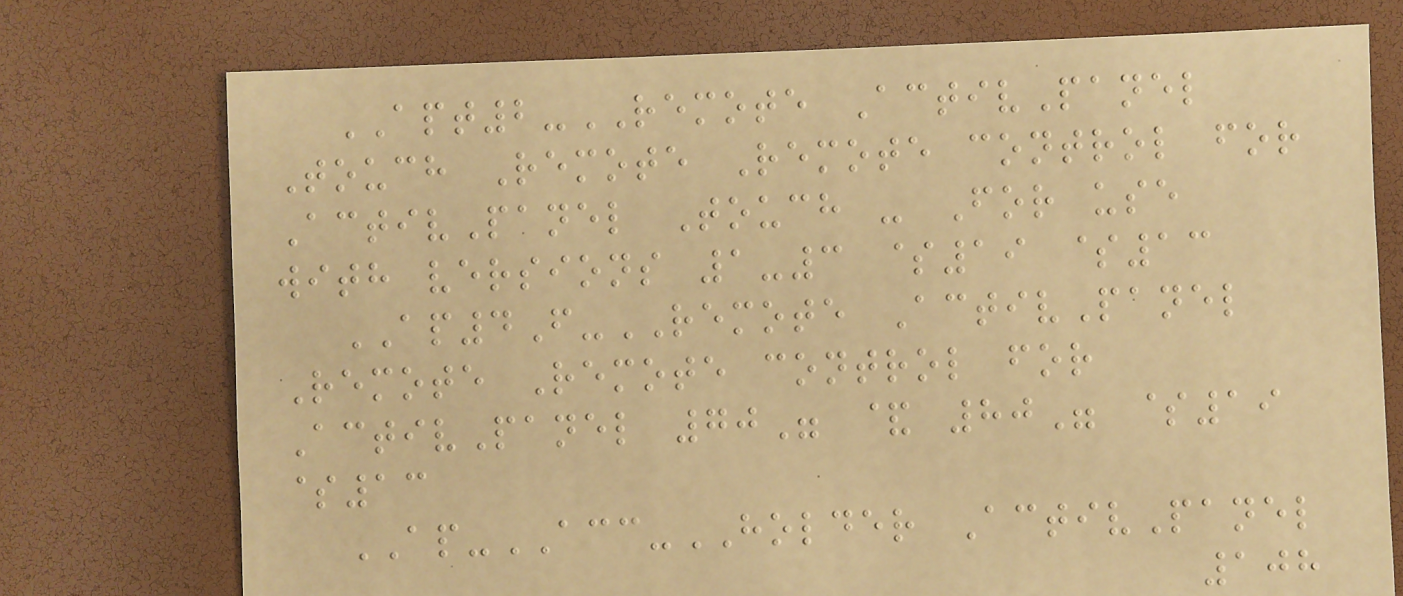APT2-REMOTE ActivPanel
Touch Remote Remote control for
ActivPanel Touch - For use
with versions 1-3 $19 $13
AP4F-REMOTE ActivPanel
Remote Remote control for
ActivPanel 70" & 80" $19
$13
AP-ACC-HOLDER ActivPanel
108
